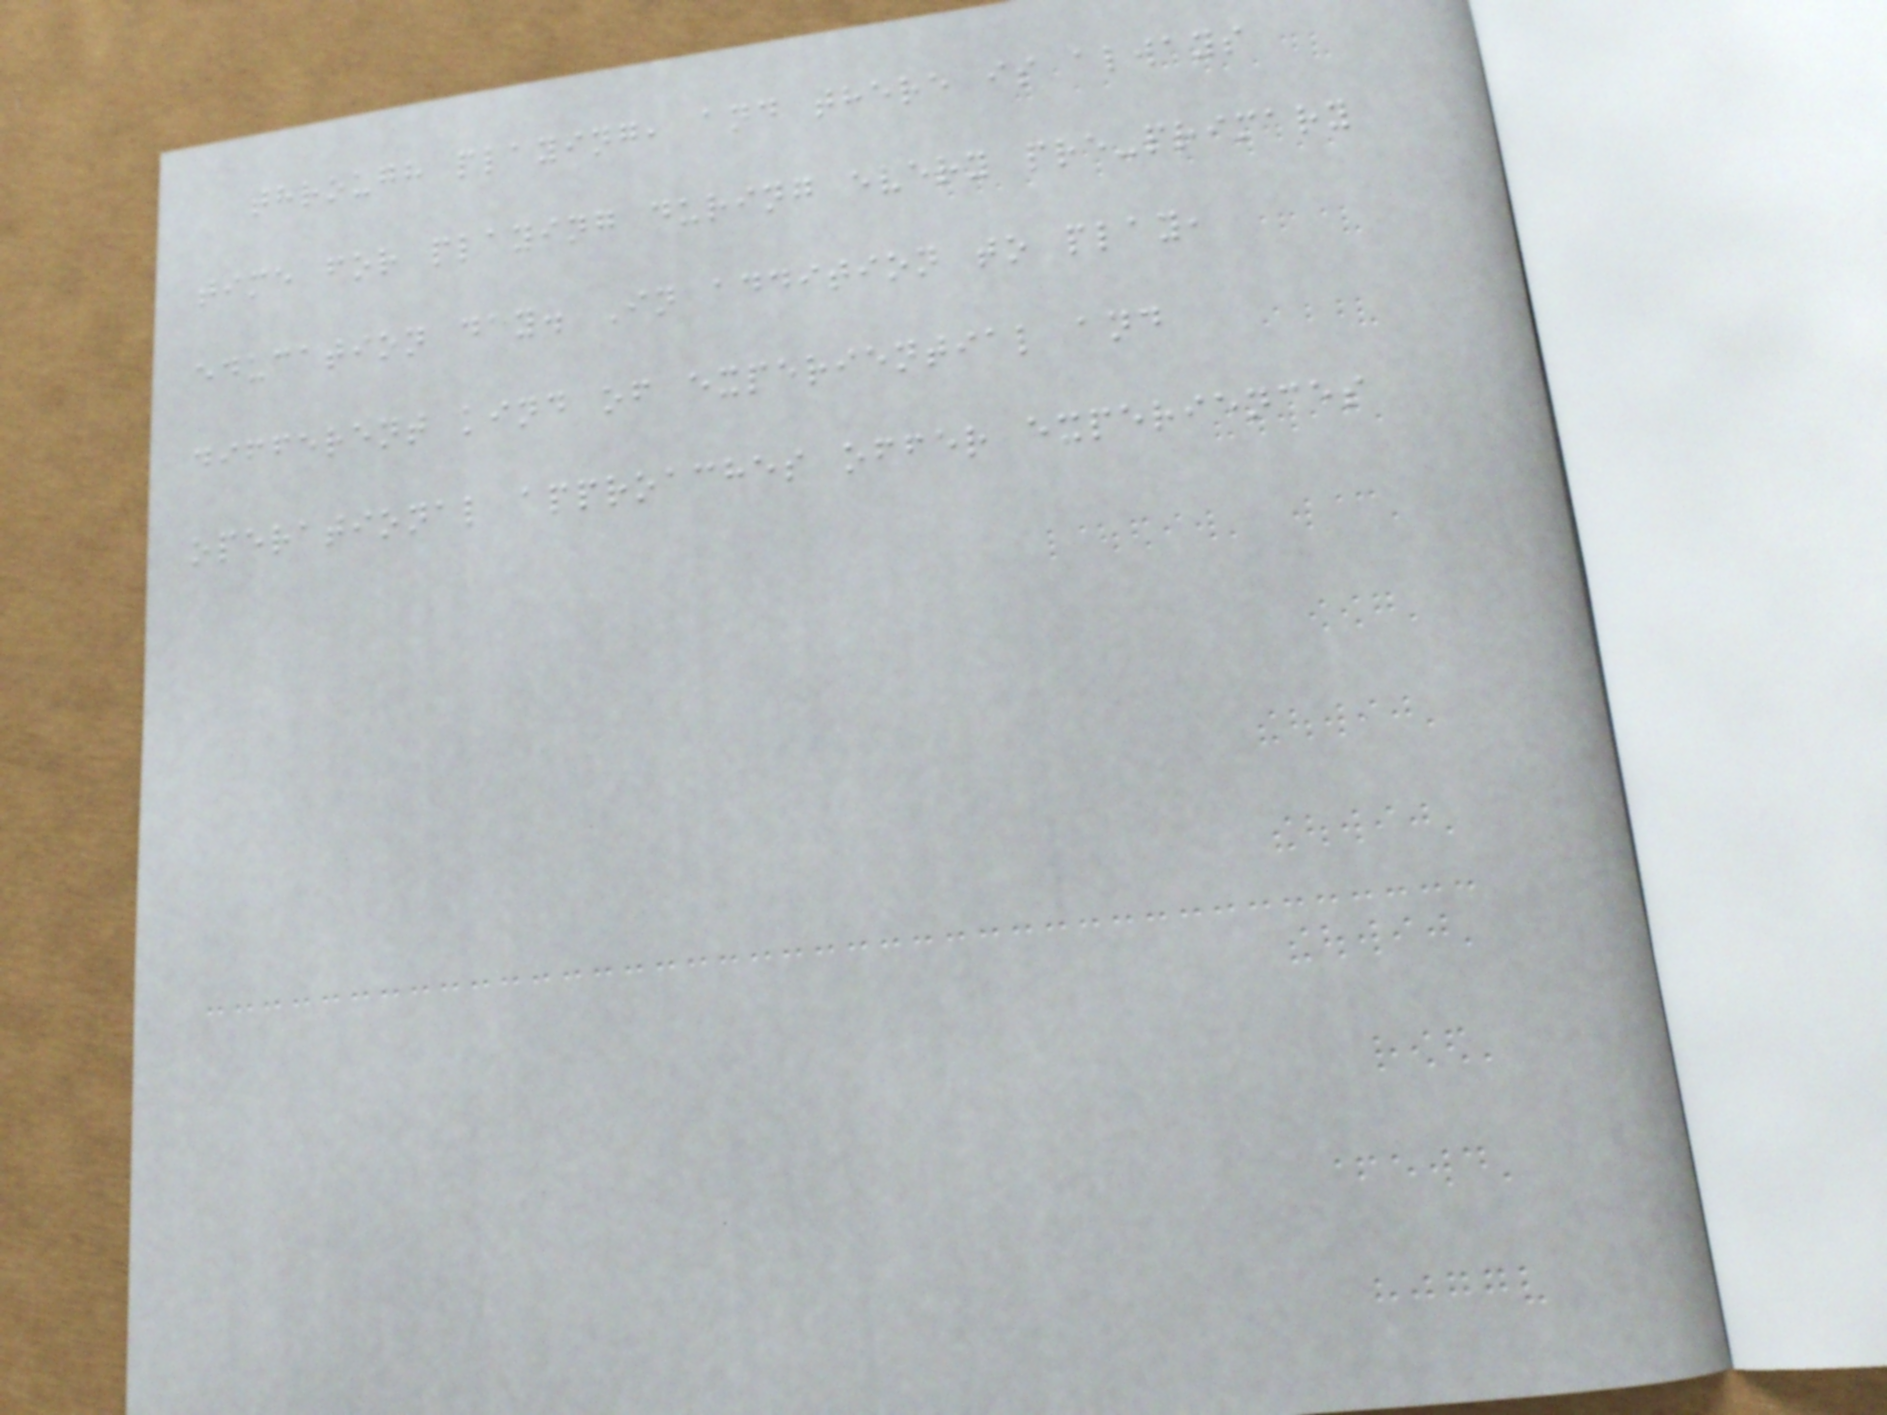through playing, and there is always
time for playing during every pre-primary
education day. In addition to play,
different kind of experiential and
operational approaches offer experiences
